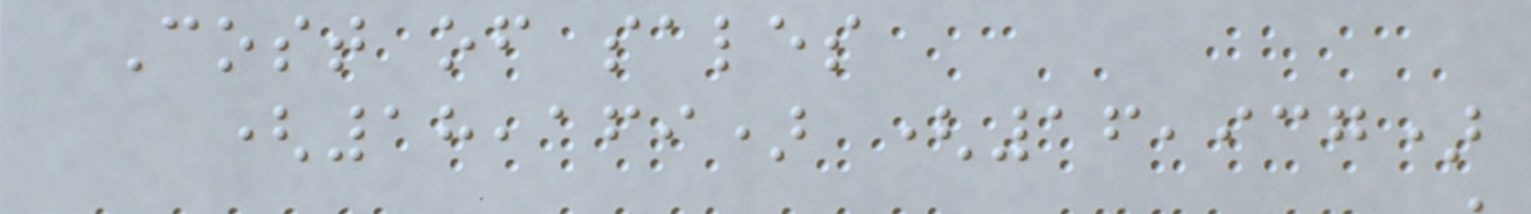Cost of sales
(18,169) (16,937)
